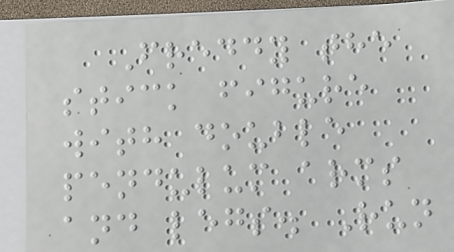Freddy the
stick figure
with double
pendulum arms
and legs. Run
